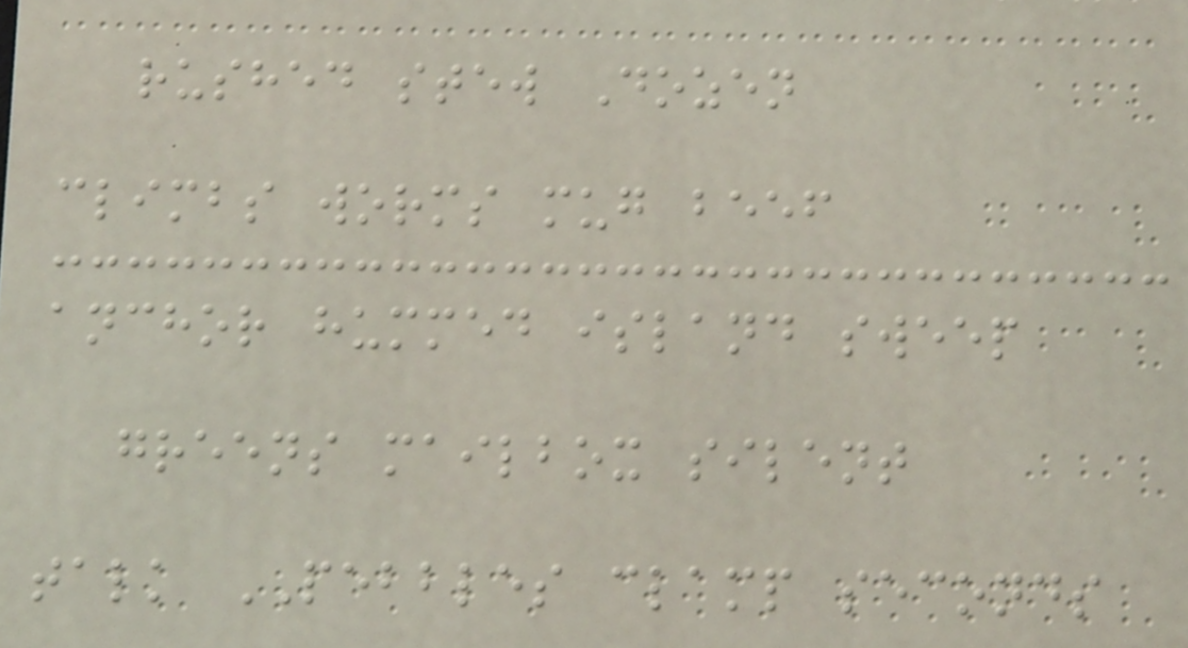rushed stew Dozen
climbs worms mug beef
anchor hummed island sweep
greens mailbox silent
talk PEBBLES clamp seconds
